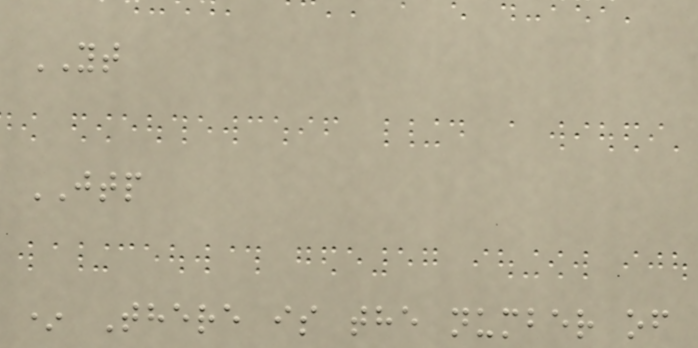YT
JTP
* There is the number of
